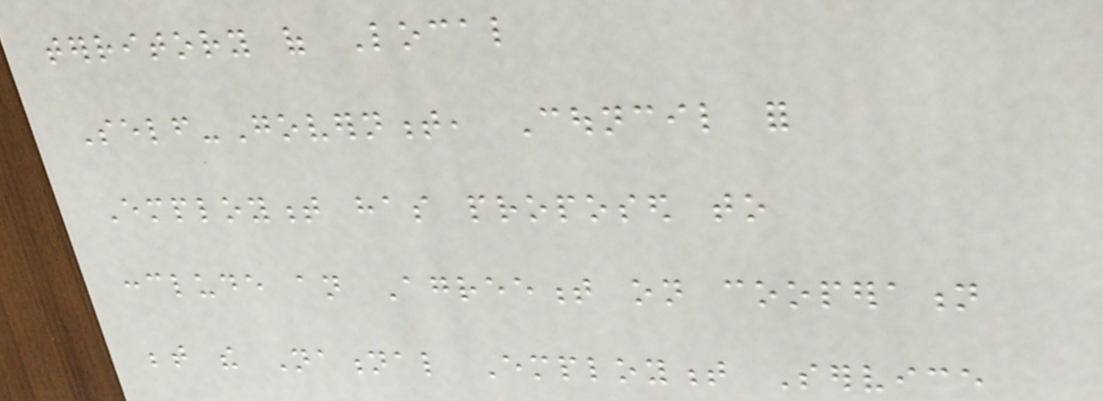territory of Local
Self-Government, Council for
Employment has proposed to
conclude an Agreement on cooperation
between the National Employment Service
